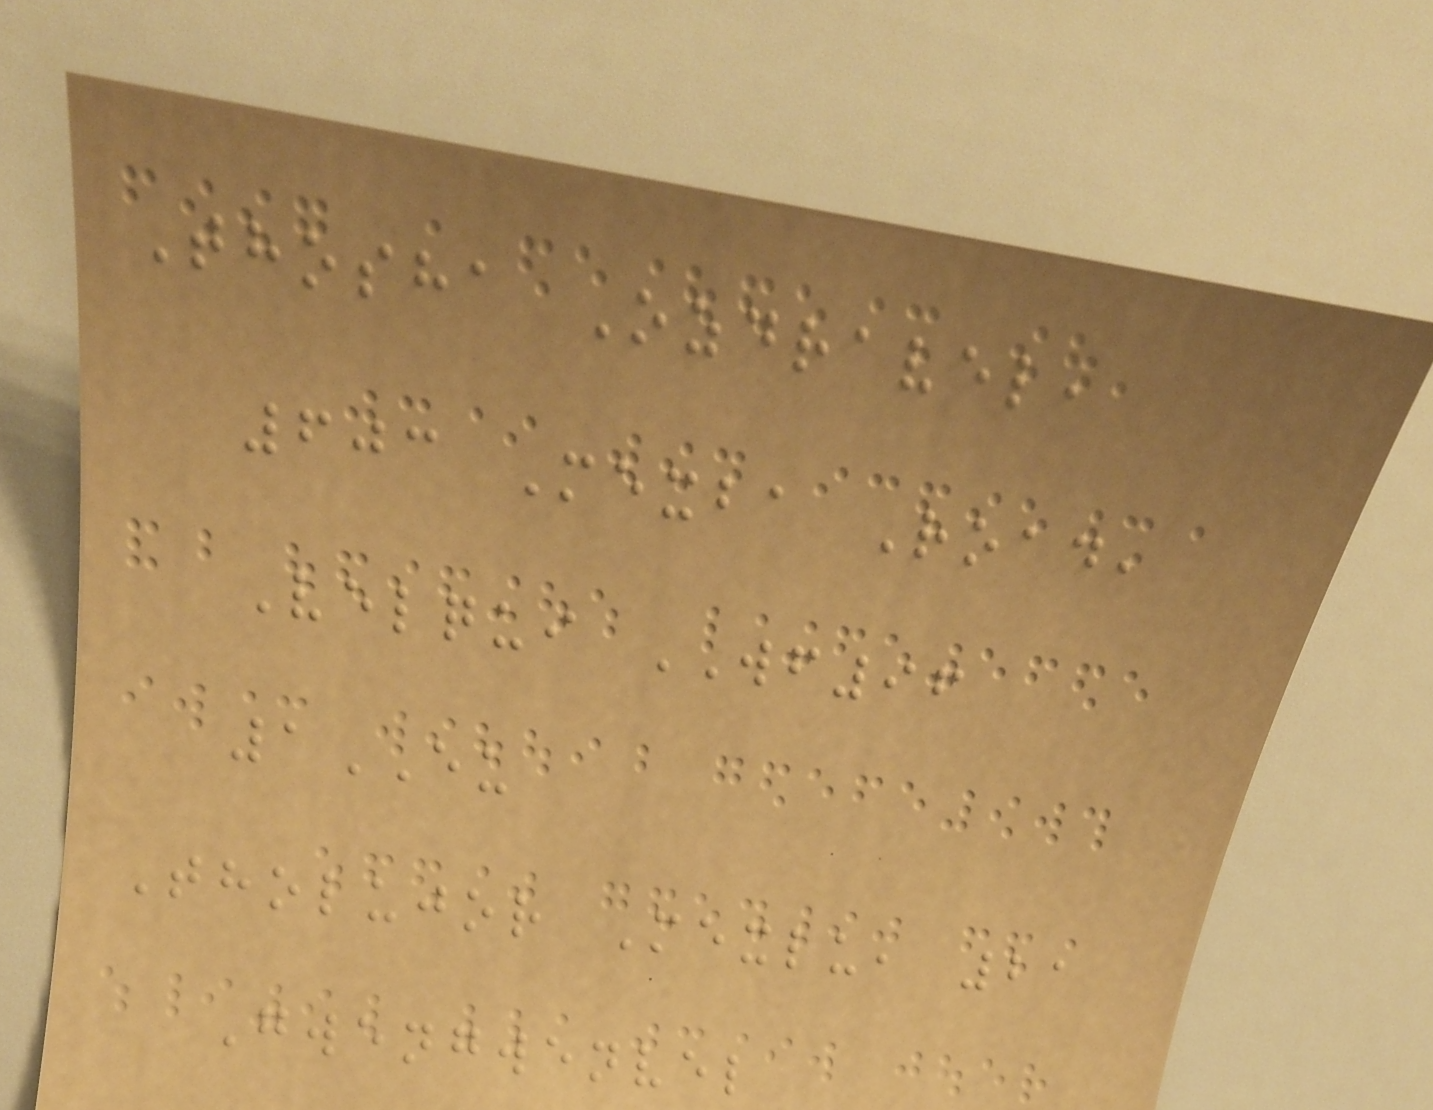Thosha Ozdravel,
603 Mexba Road,
Velqui WF96
1EU
Tholujor Mexlu, 21
Gwengwenvel
